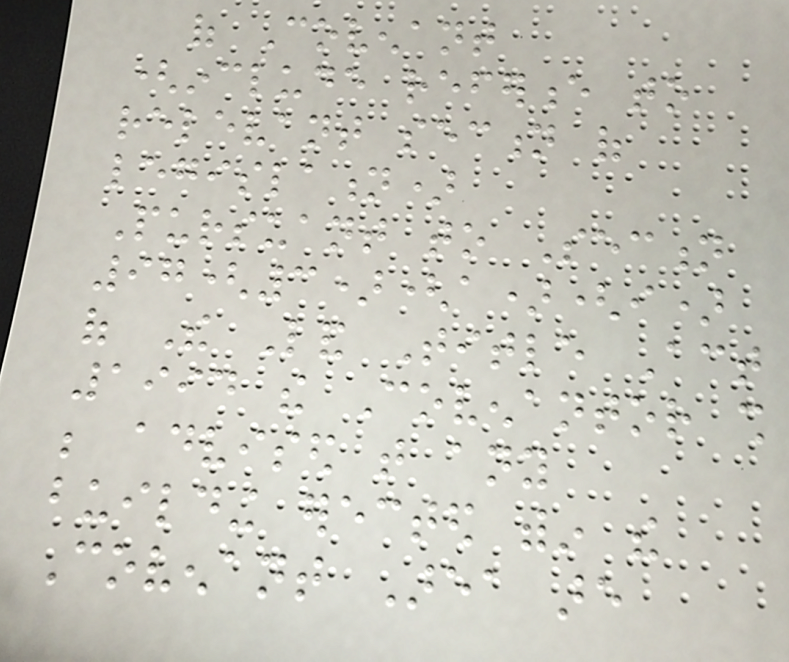of Covenant
(include reference to
relevant section of
legislation)
Pursuant to Section
97(3)(a)(i)
of The Land Title Act
1994 the Covenantor shall
be advised that any
building erected within the
Covenant Area are
